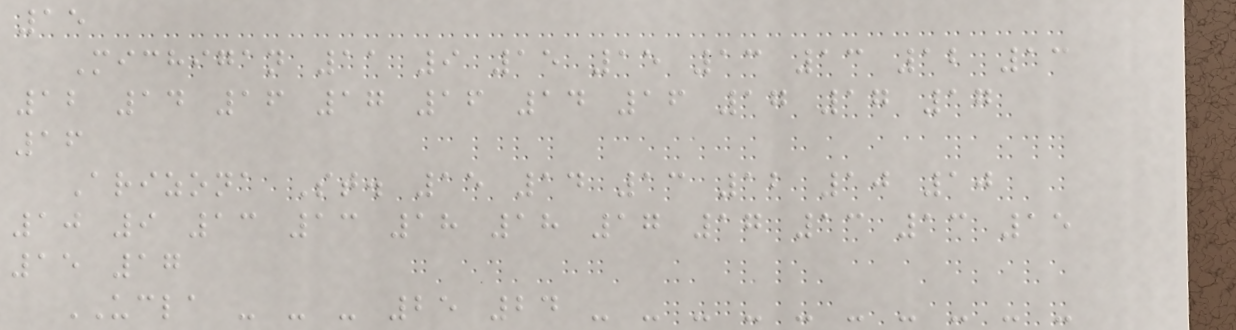15
Michigan 11 9 15 15 13 13 12 13
12 14 16 17 16 14 16 17 17 17
16
Arizona St. 15 14 13 12 10 10
10 9 13 13 18 18 17 17 13 13 15
15 17
UCLA - - - 25 24 - - - - - - - - - -
